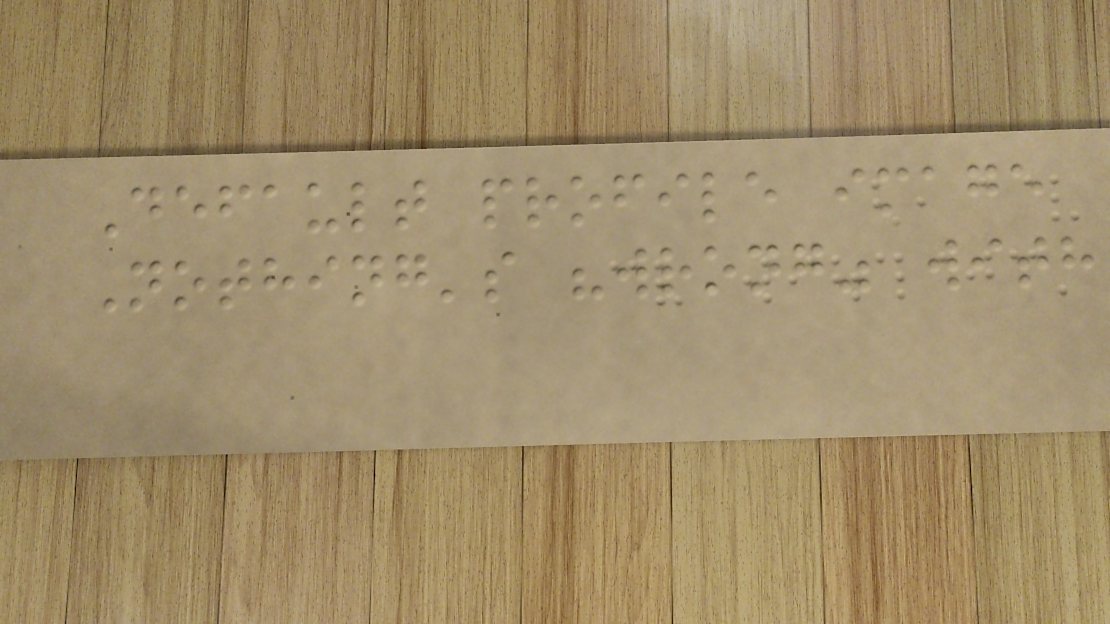Default profile image
Nothing's "wrong" with
